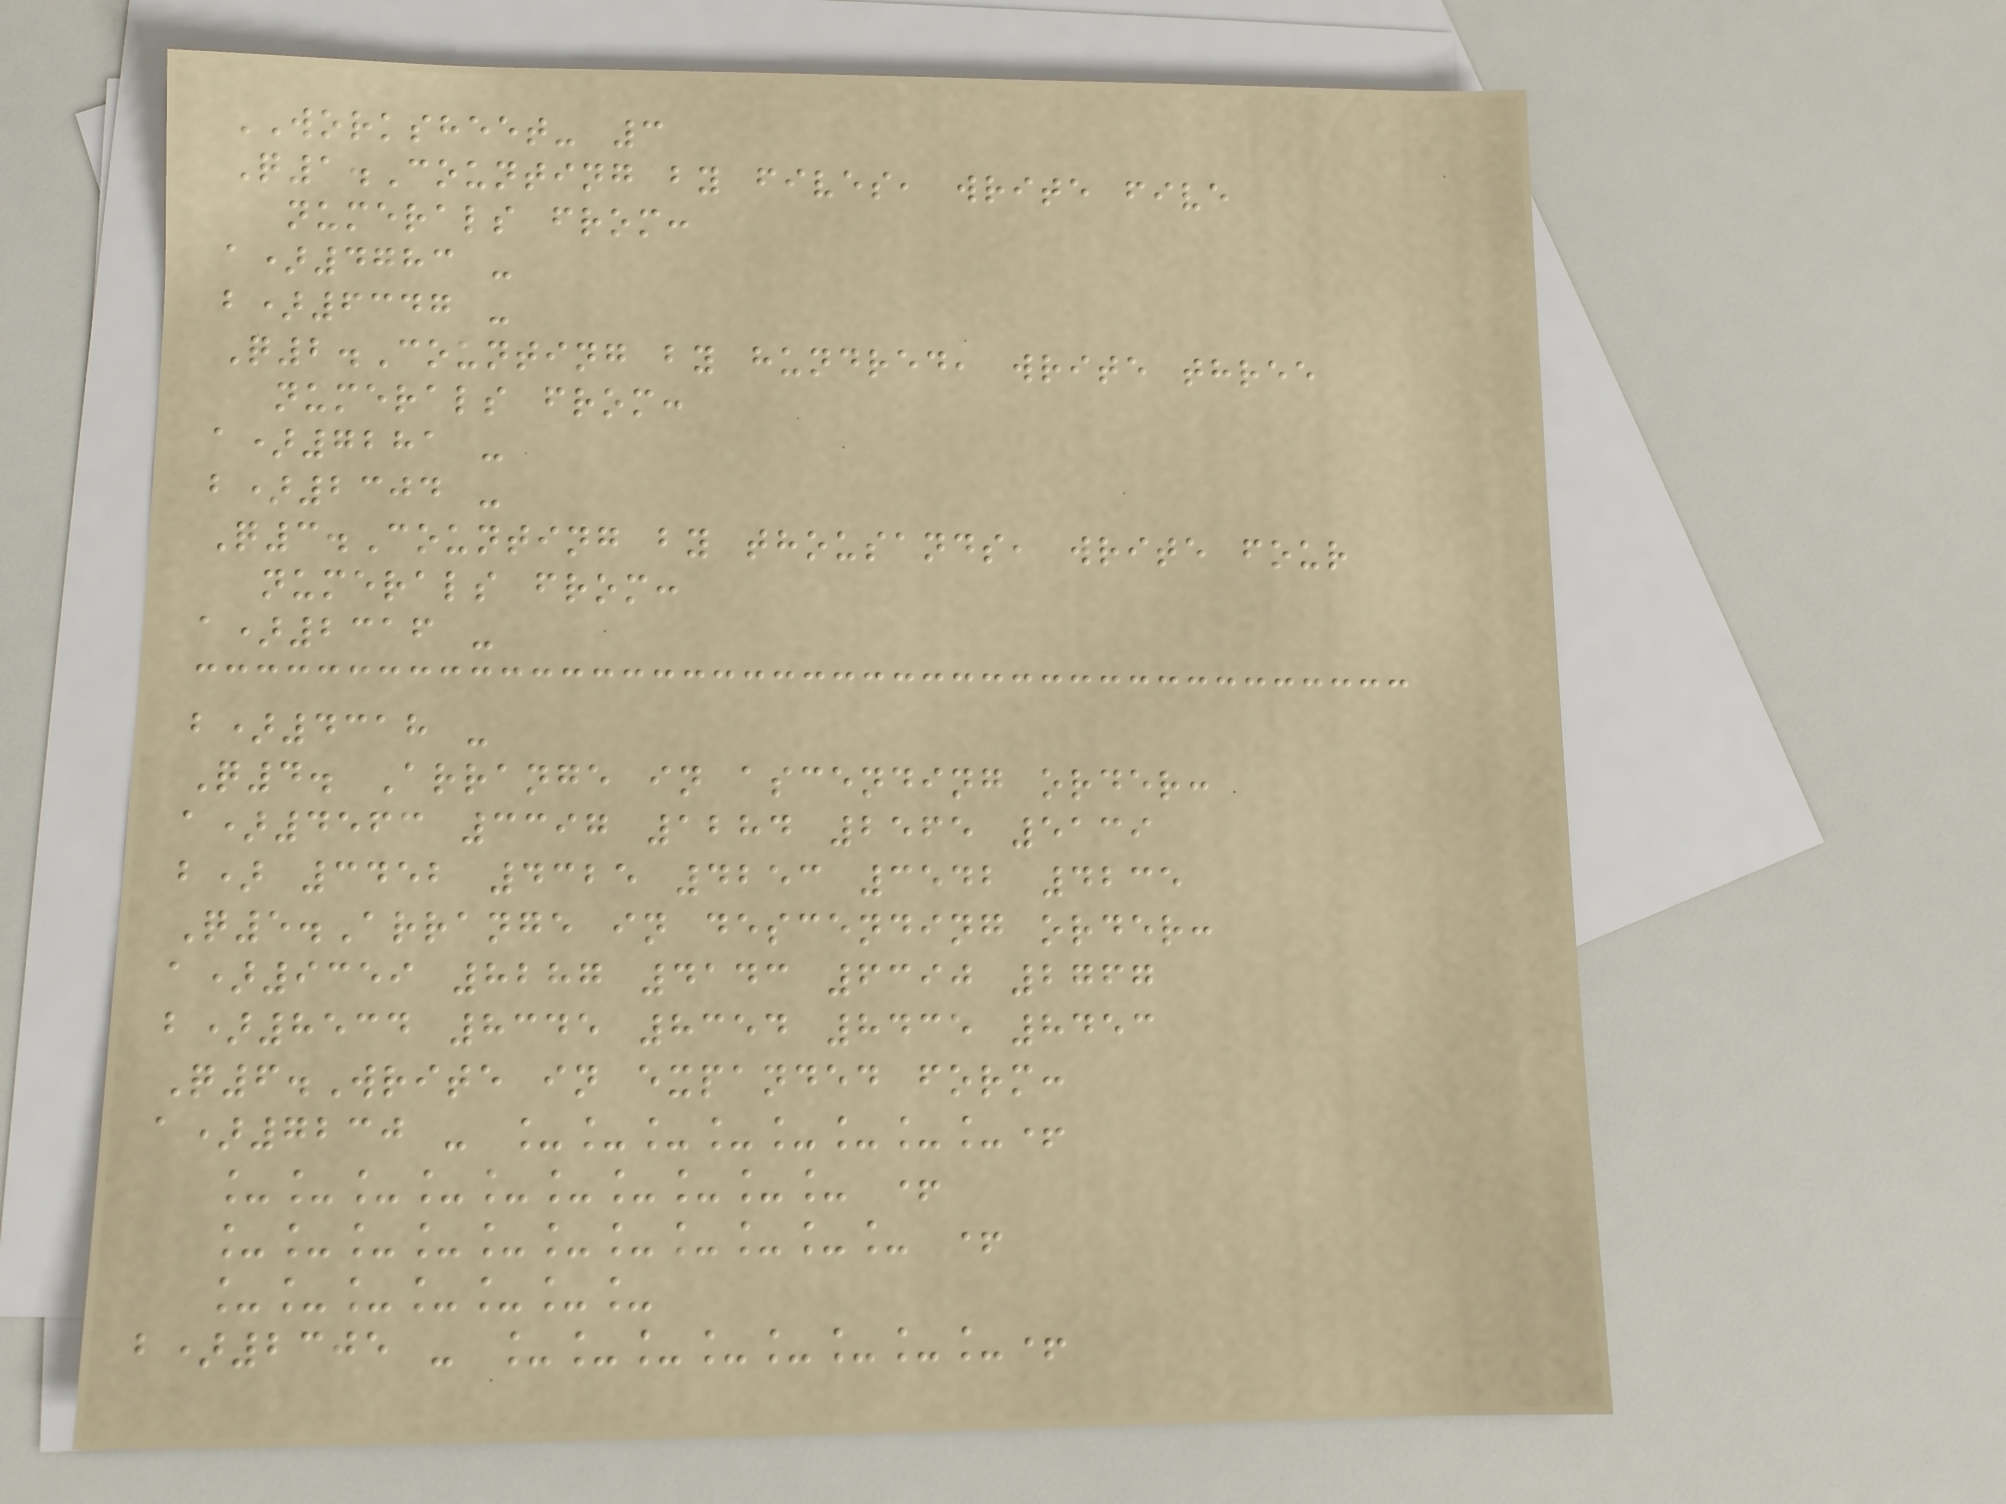WORKSHEET- 3
Q1.Counting by fives, write five
numerals from:
a)4783 -
b)6347 -
Q2.Counting by hundred, write three
numerals from:
a)7281 -
b)2304 -
Q3.Counting by thousands, write four
numerals from:
a)2316 -
b)4318 -
Q4. Arrange in ascending order:
a)4563 3397 1284 2565 5139
b) 3452 4325 4253 3542 4235
Q5.Arrange in descending order:
a)9359 8287 4143 6390 2767
b)8534 8345 8354 8435 8453
Q6.Write in expanded form:
a)7230 - ________+
__________ +
___________ +
_______
b)2305 - ________+
